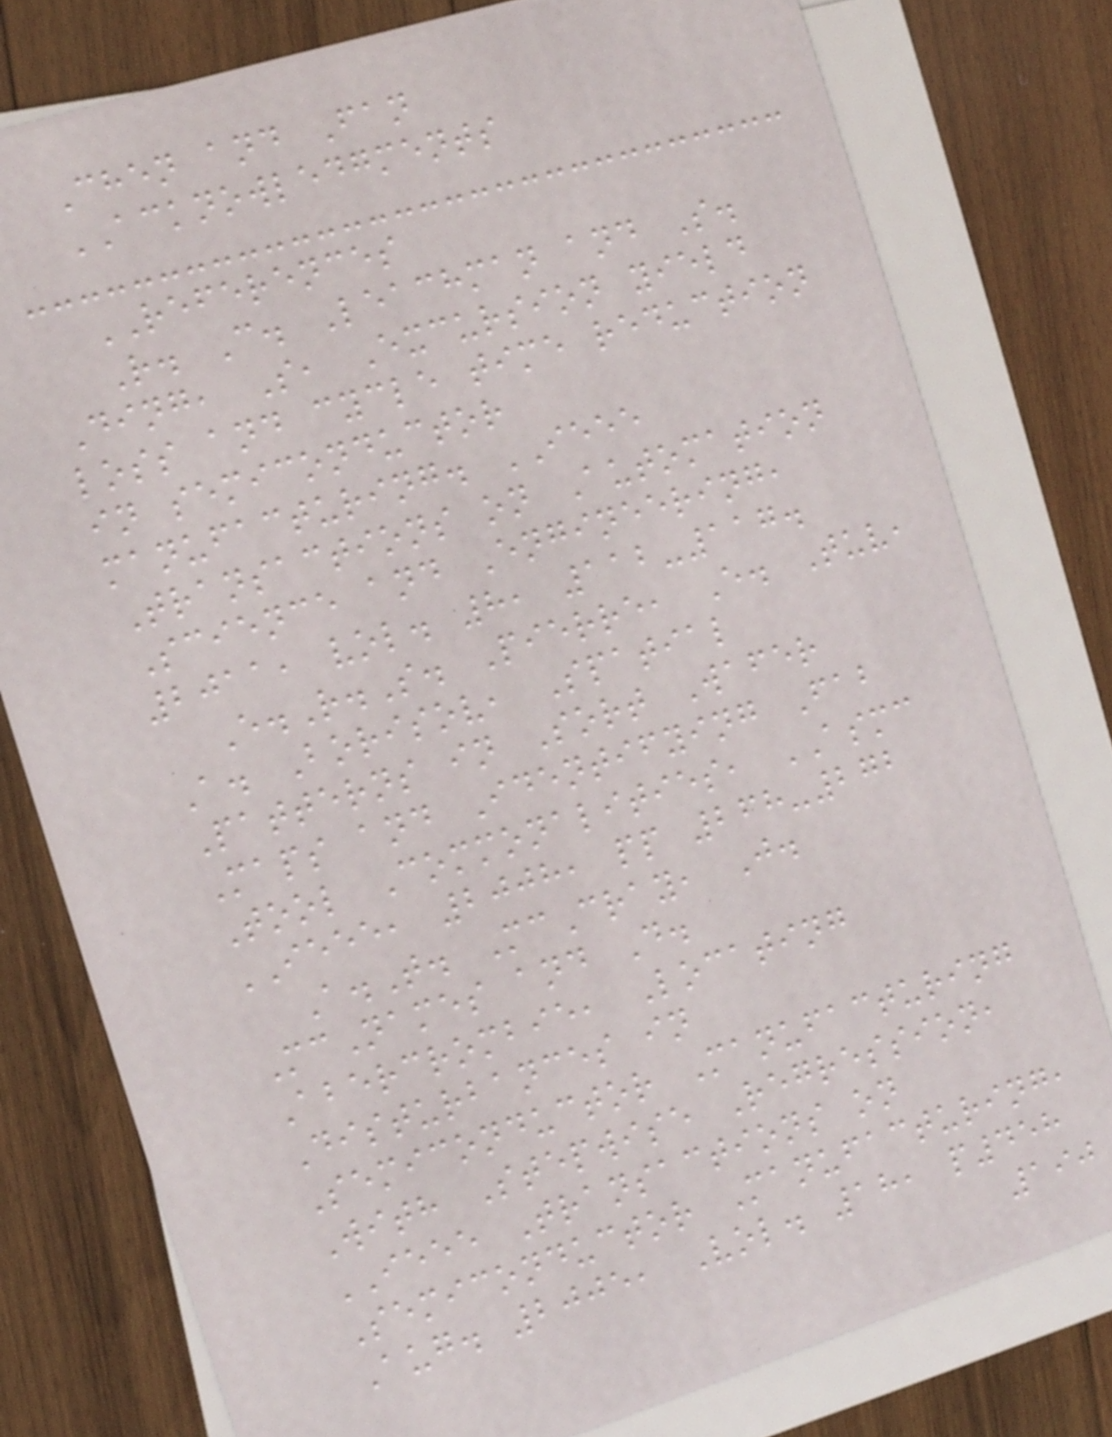Chen and Fan
ACKNOWLEDGMENTS
REFERENCES
R. C. Leachman and S.
Ding, S, Excursion yield
loss and cycle time reduction
in semiconductor
manufacturing. IEEE
Transactions on Automation
Science and Engineering,
2011, vol. 8, 112-117.
E.R.S. Pierre, E. Tuv,
A. Borisov, Spatial
Patterns in Sort Wafer
Maps and Identifying Fab
Tool Commonalities, ASMC
IEEE, 2008, pp 268-272
A.T. McCray, J.
McNames and D.
Abercrombie, Locating
Disturbances in
Semiconductor Manufacturing
With Stepwise Regression,
IEEE Transactions on
Semiconductor Manufacturing,
Aug. 2005, Vol. 18, p458
190
